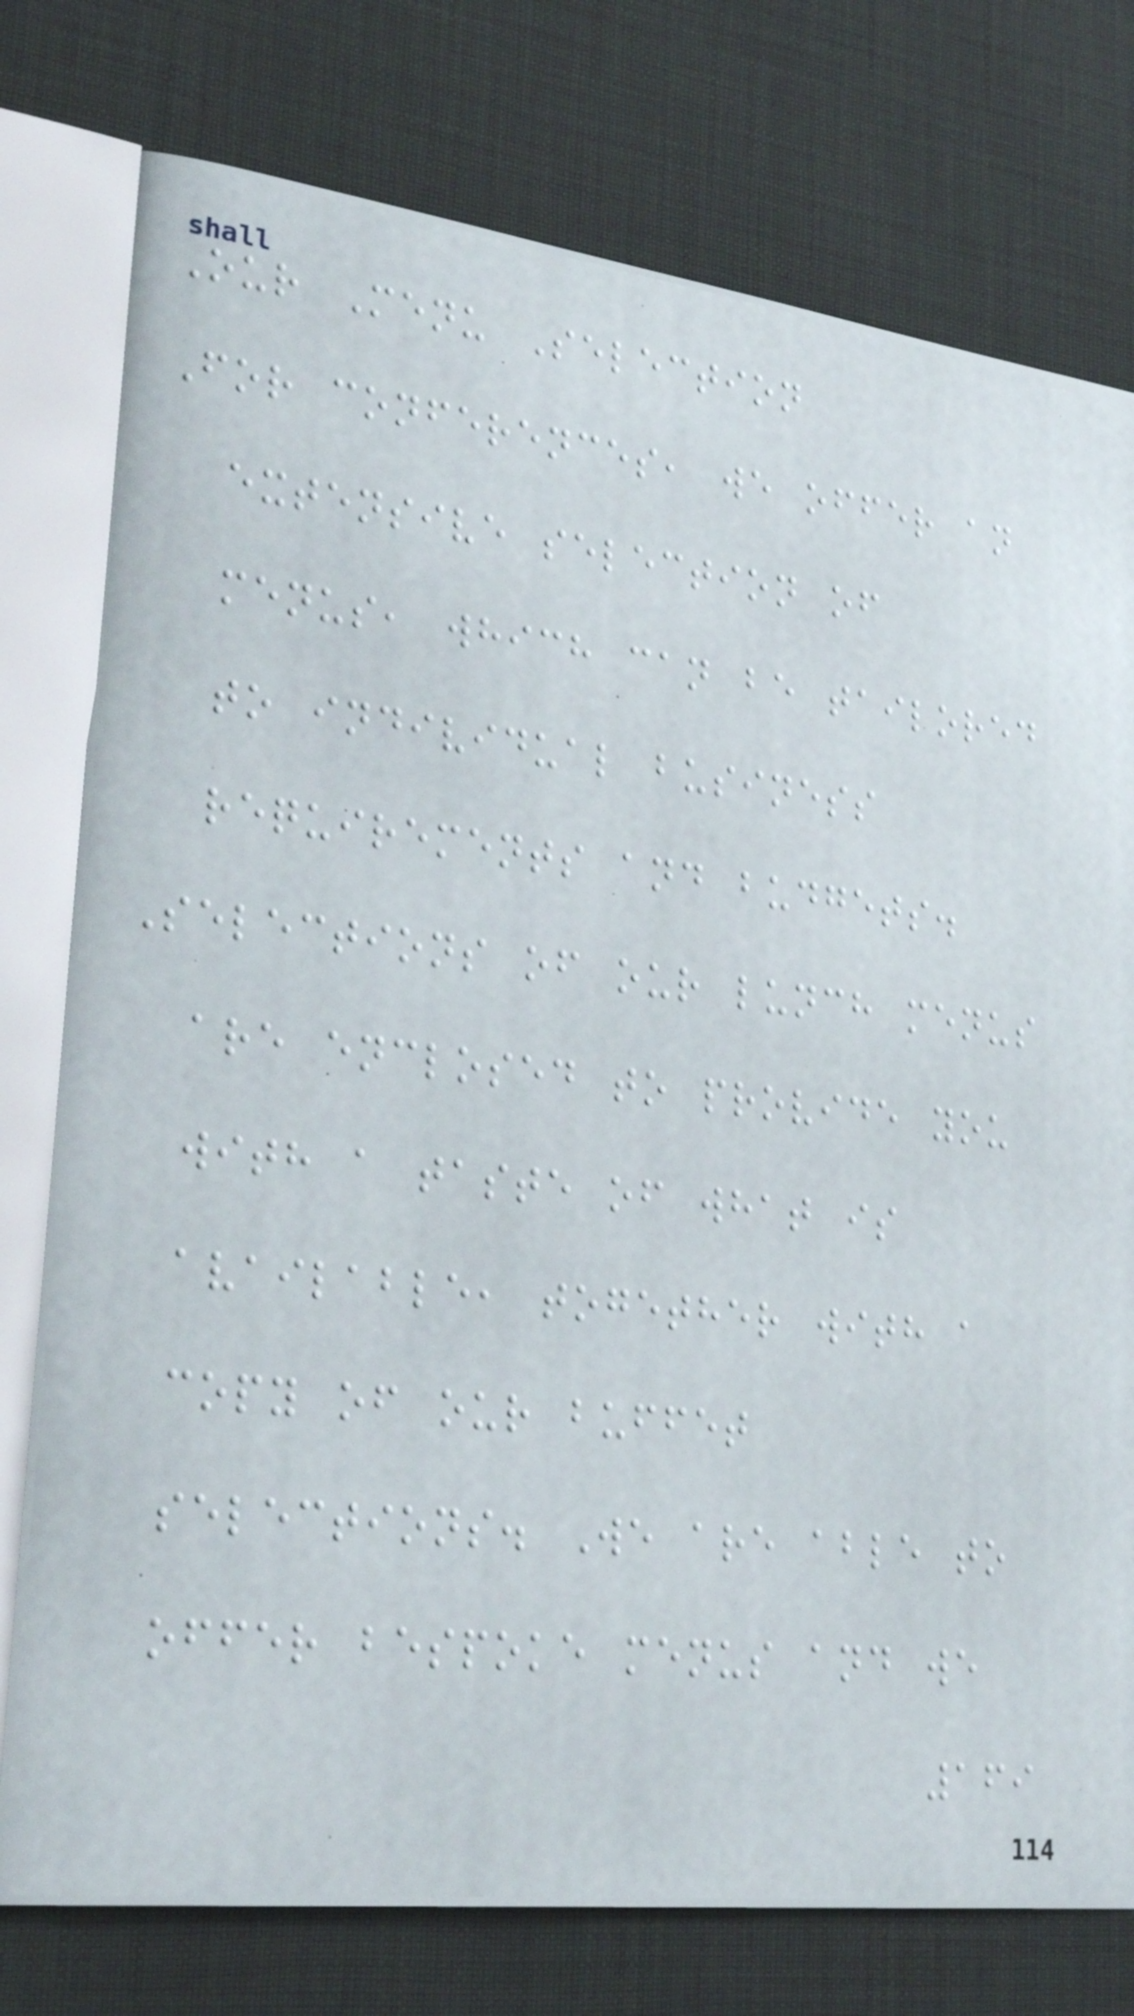Our Menu Selection
For conferences, we offer an
extensive selection of
menus, which can be tailored
to individual business
requirements and budgets.
Selections of our lunch menus
are enclosed to provide you
with a taste of what is
available, together with a
copy of our buffet
selections. We are able to
offer bespoke menus and we
169
